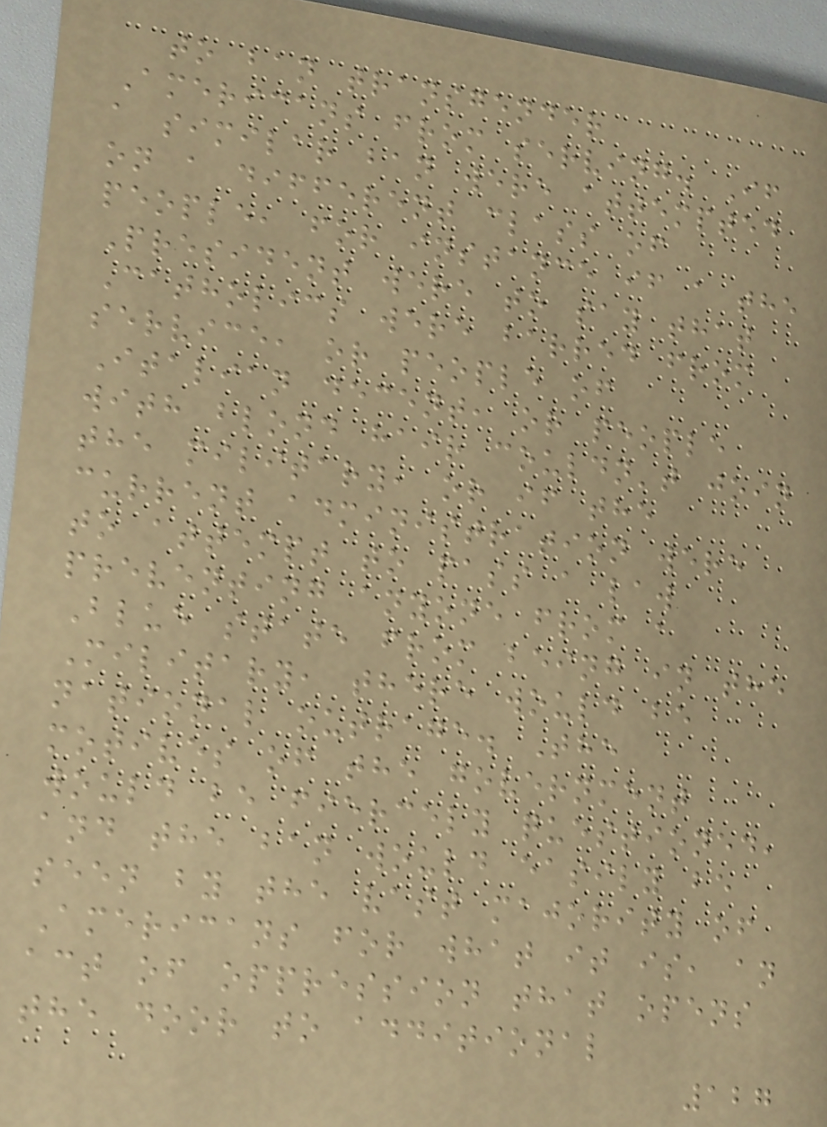to ban transgender
Americans from serving. If
a similar ban were attempted
on a different class of
people, for instance if a the
President were to say that
Catholics were barred from
service, or people of
Italian decent, or people
with blond hair couldn't join
the military, or if the
current administration were
to attempt to pass a law
preventing anyone from a
Blue state from being in the
Military, there would be
national outrage. The
motives of the government
would be fiercely questioned,
and the ban would easily be
seen by the vast majority of
Americans for what it is, an
act of oppression that opens
the door to additional
127
